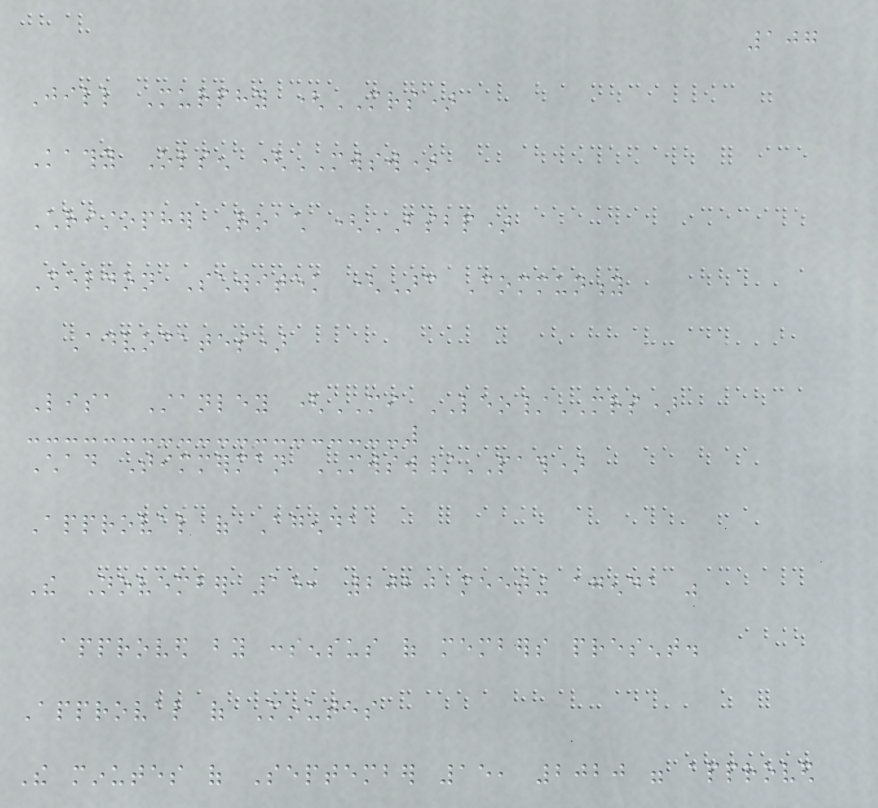107
Jill Murphy (MRS)
Kathy Olsen (MWSW)
Christopher Roach (BSBP)
Sheldon Schwitek (Arc Community
Advocates)
Lisa Stanley (MI LEO/MRS)
Chad Timmerman MWSW/PATH)
Approval of Agenda
The November 15, 2020 meeting agenda was
approved by consensus of members present.
Approval of Minutes
The minutes of September 15, 2020 were approved
